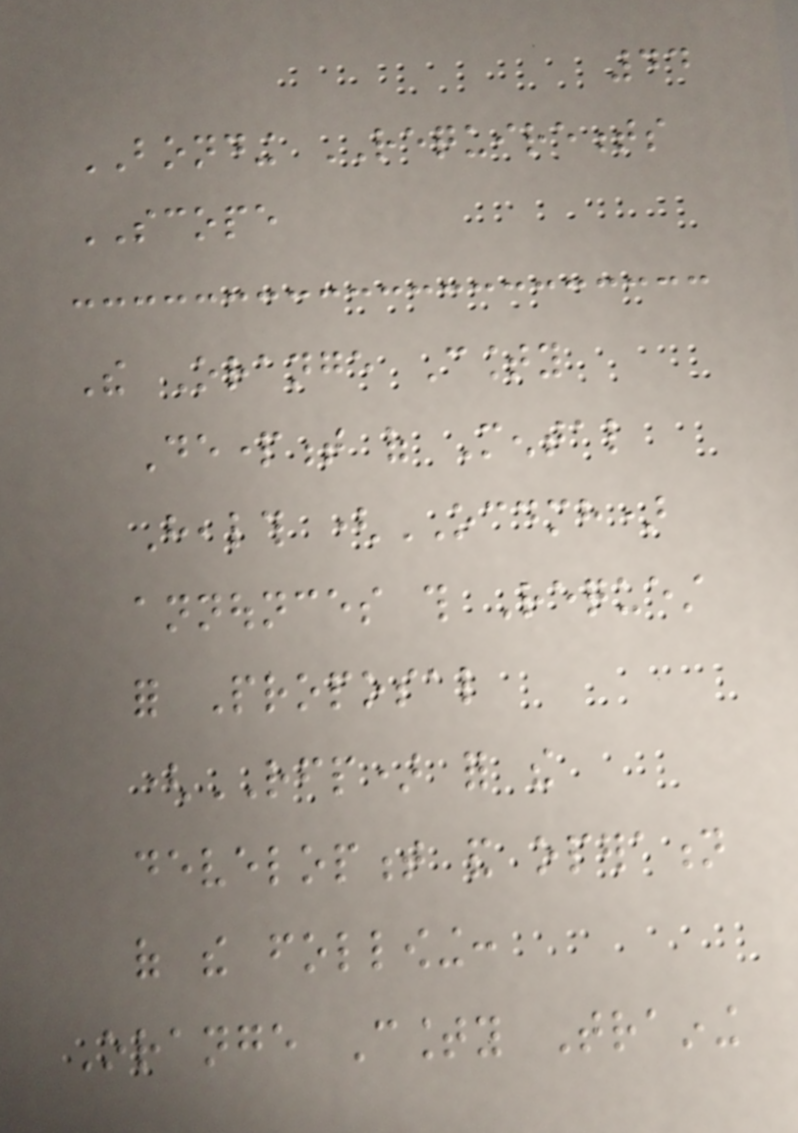44
BONDING REQUIREMENTS
SCOPE
The Orange County
Department of Mental
Health (OCDMH)
announces this Request
for Proposal
(RFP) for the
development and operation
of the following:
Orange County Training
